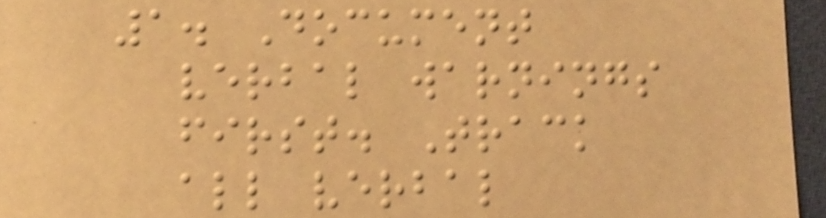1. Document
verbal warnings
first. Track
all verbal
